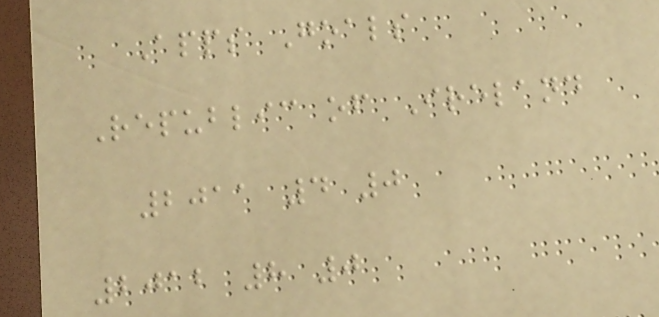Apps Goals
Republic of Ireland
2011 4 0
2012 8 0
